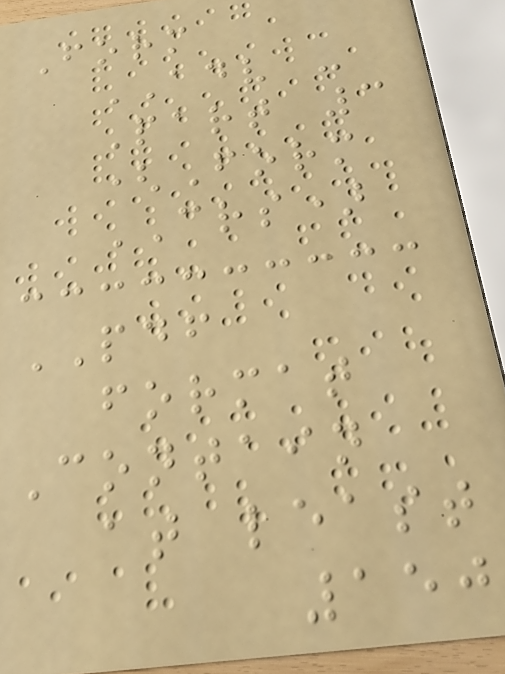Form
ADV -
Part 3
(Form
CRS)
PDF
format
Contain
at least
150
